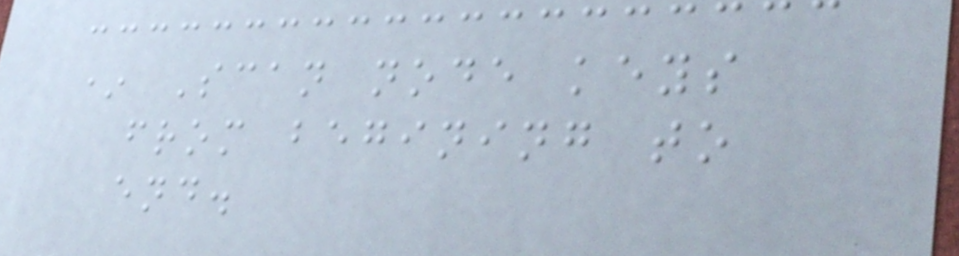* Scan node keys
from begining to
end.
